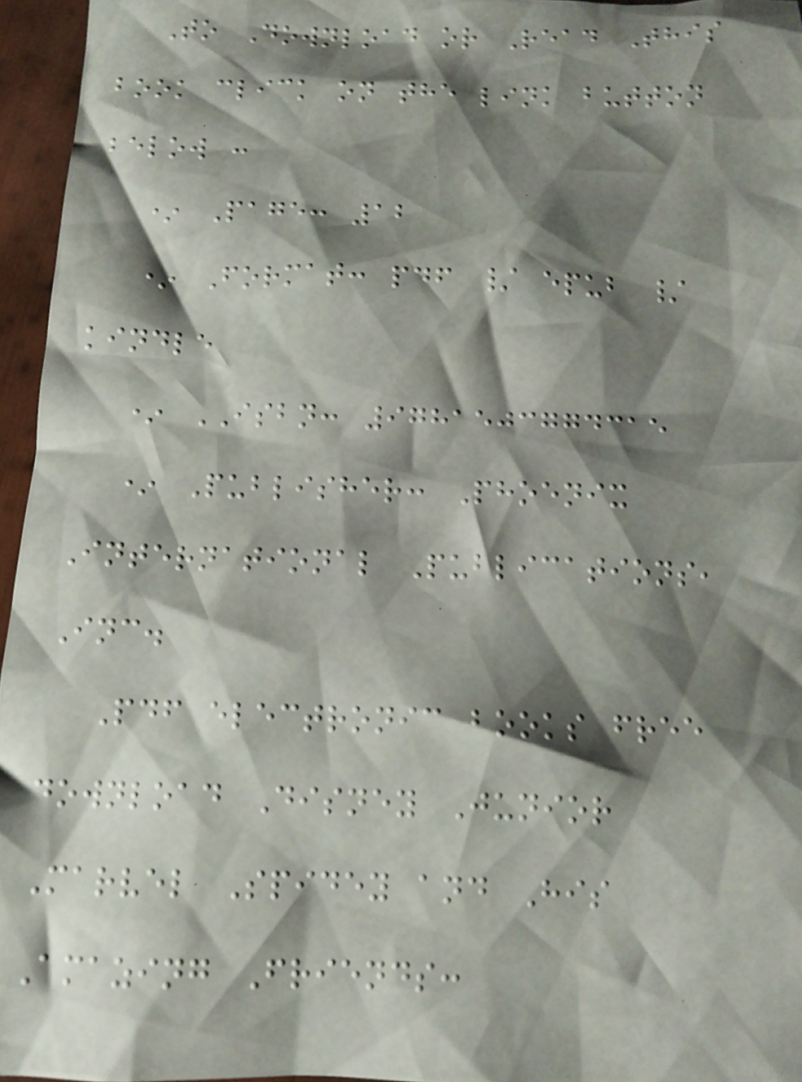To Download or Read This
book click on the link button
below :
* Page: 12
* Format: pdf / epub /
kindle
* ISBN: 9781503774315
* Publisher: Phoenix
International Publications,
Inc.
Pdf electronic books free
download Disney Junior
Marvel Spidey and His
Amazing Friends:
